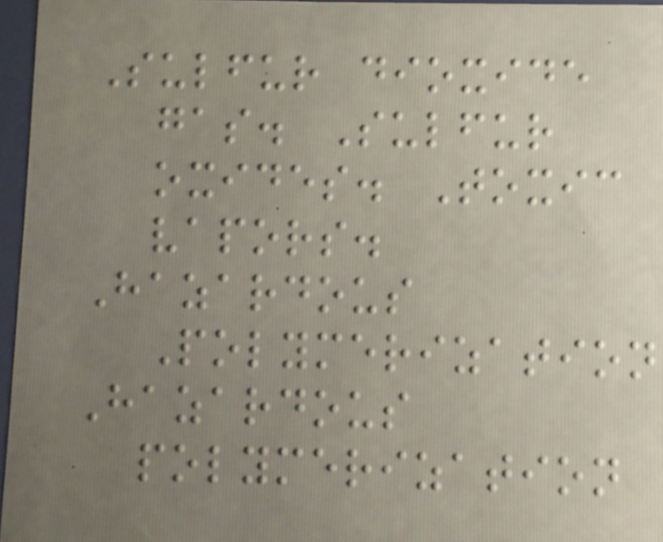Sulfur dioxide
gas. Sulfur
oxides. Toxic
vapors.
Hazardous
Polymerization
Hazardous
polymerization
